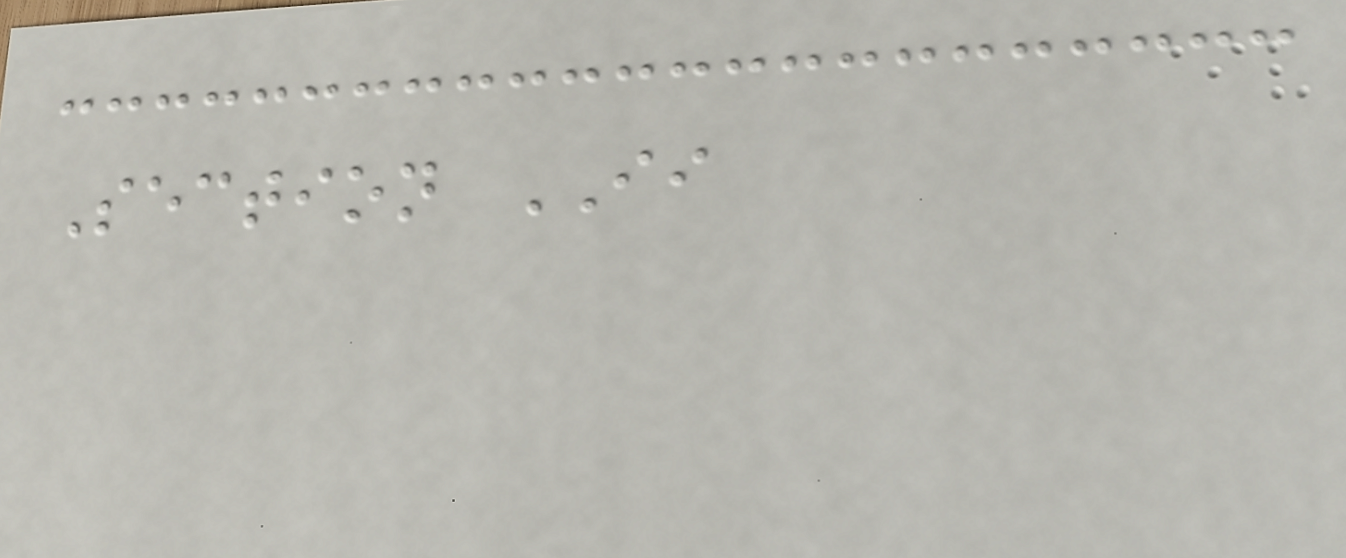Section II
